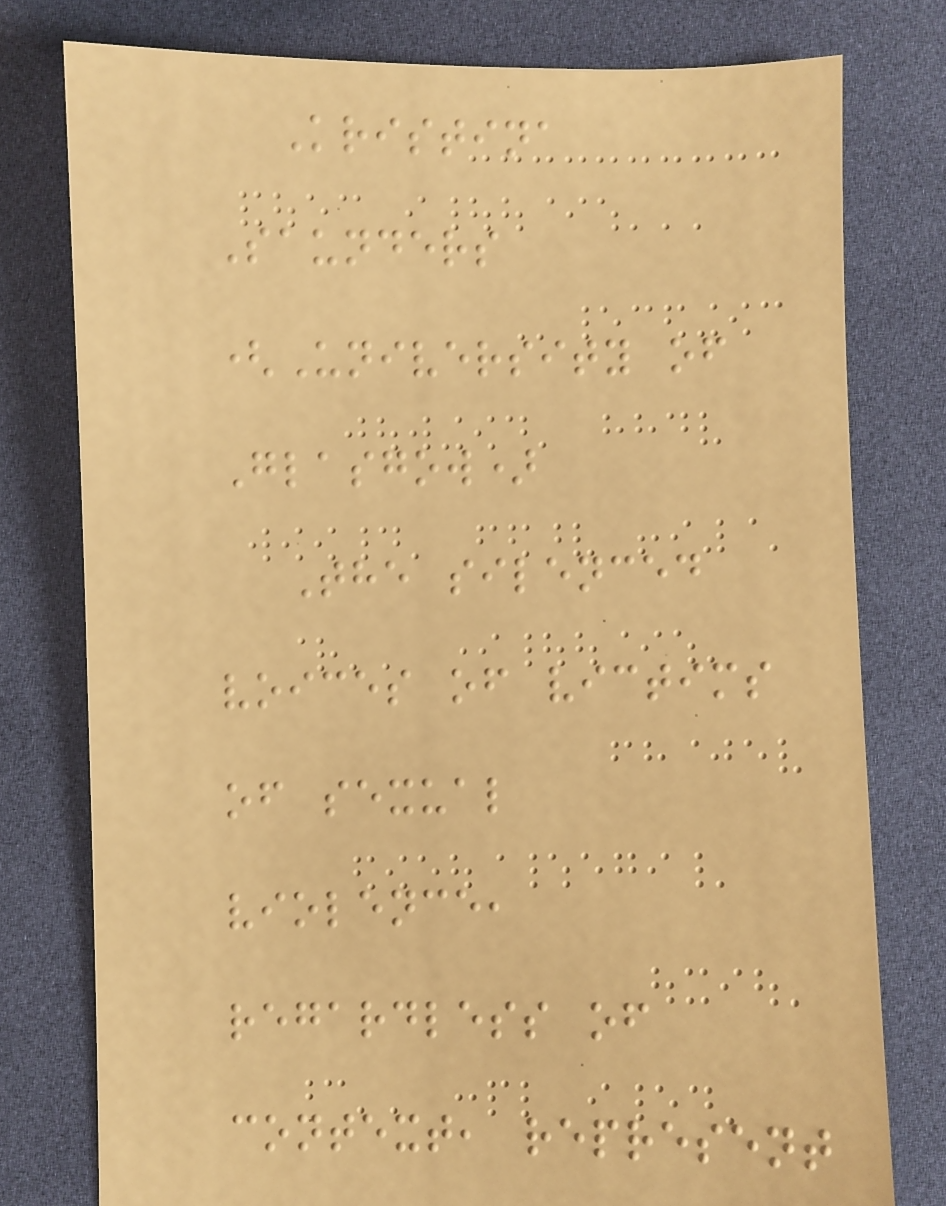Kristina
Saunders
(University of
Glasgow)
The silenced
voices of victims
of sexual
violence,
regardless of
context, represent
